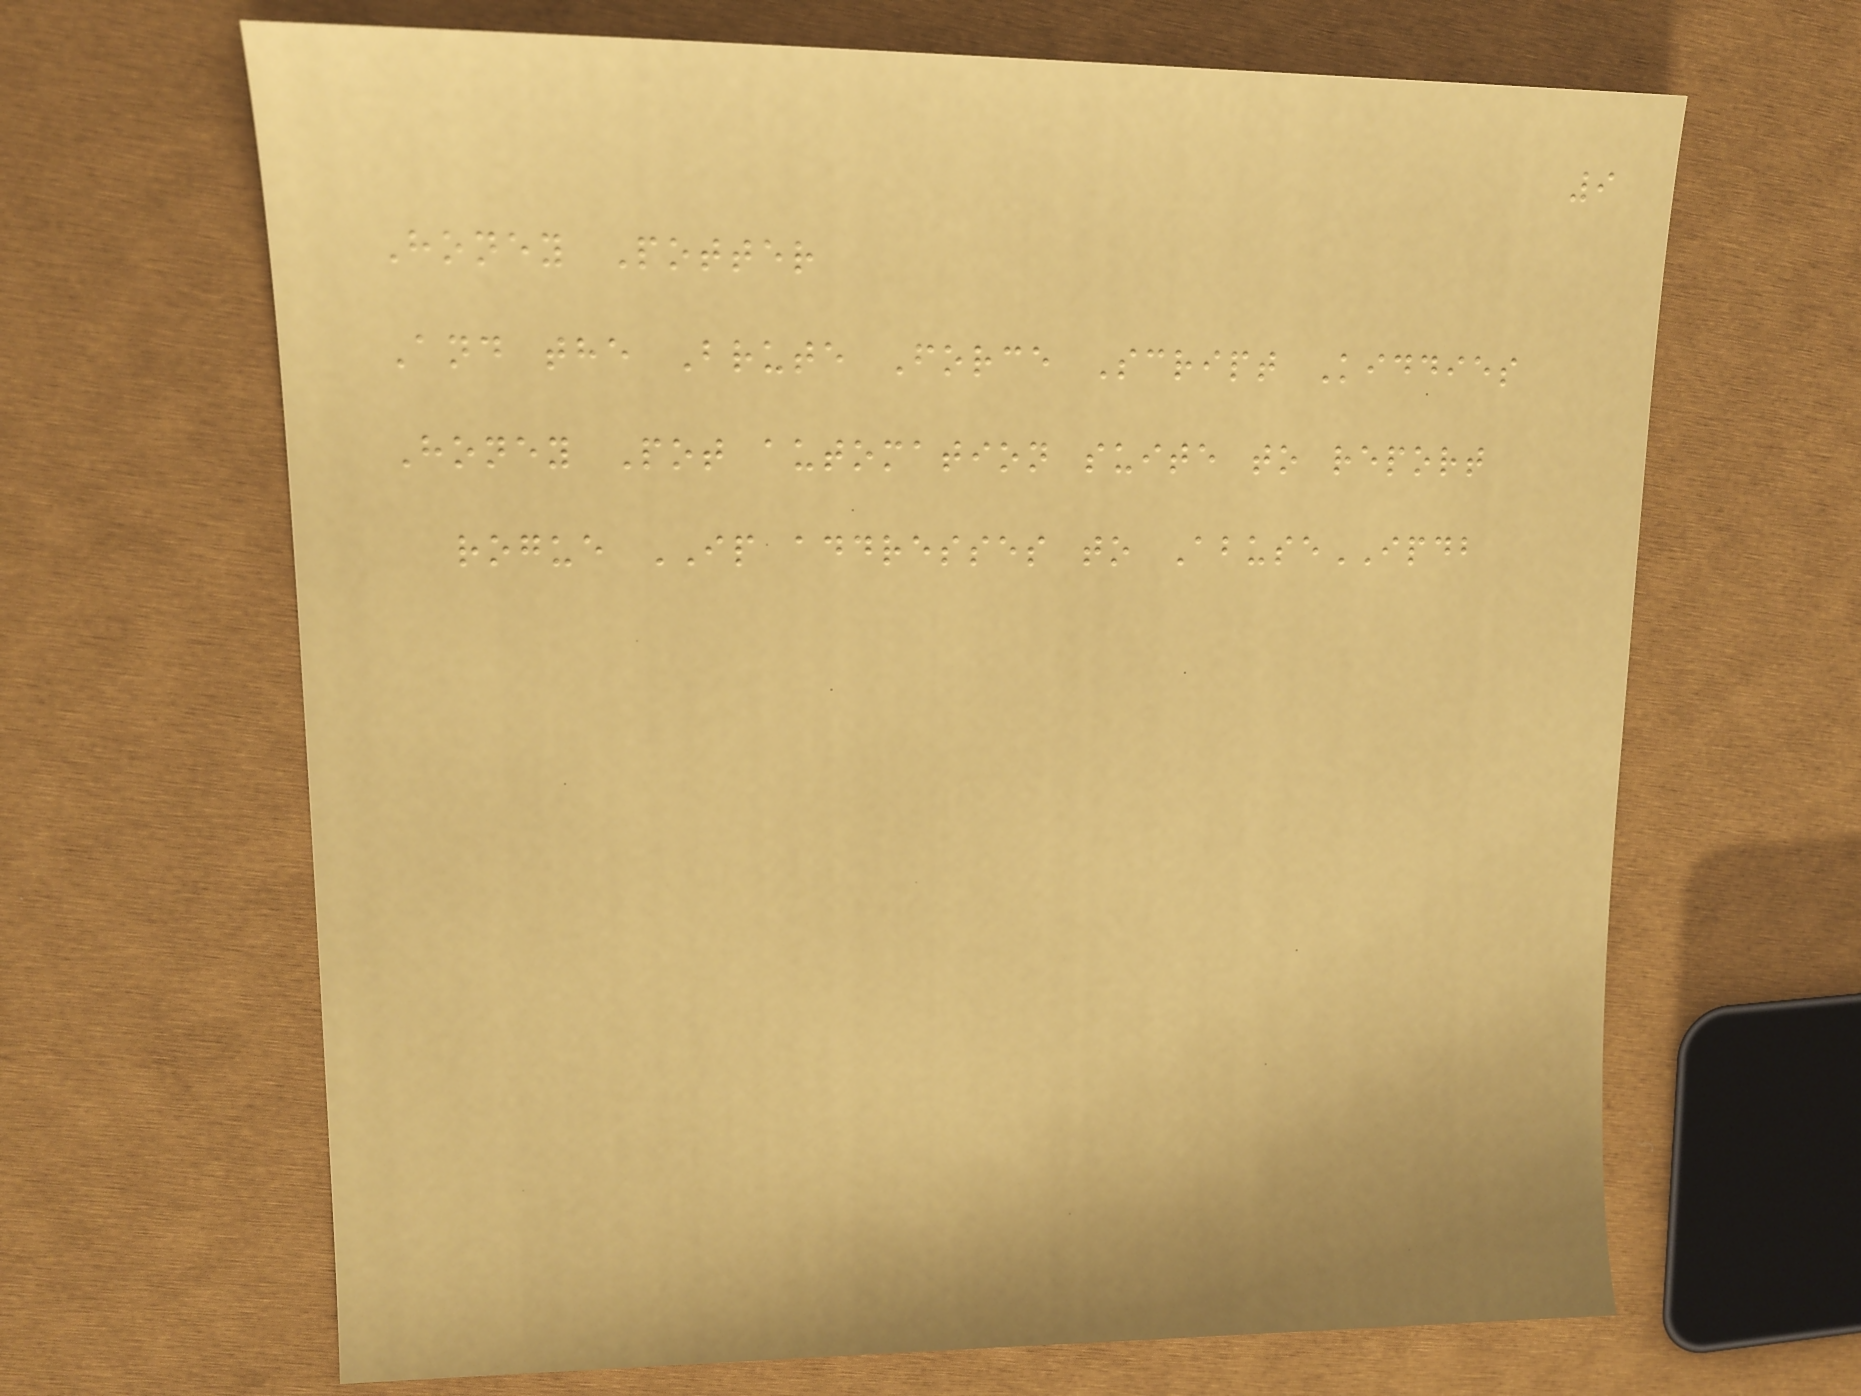9
Honey Potter
And the Brute Force Script Kiddies
Honey Pot automation suite to report
rogue IP addresses to AbuseIPDB
